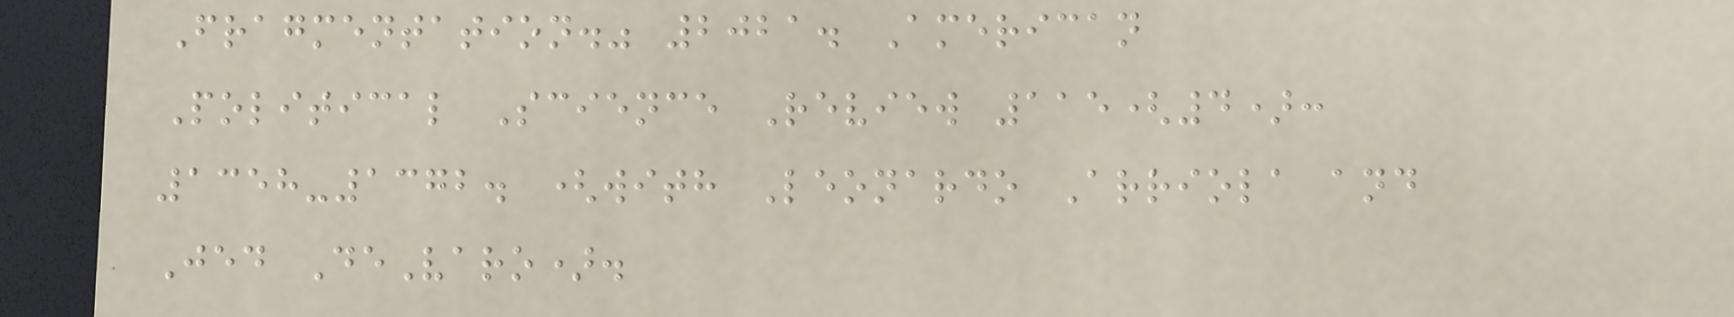Fragmentation." 2021. American
Political Science Review 115(4):
1358-1372. (with Leonardo Arriola and
Jed DeVaro).
